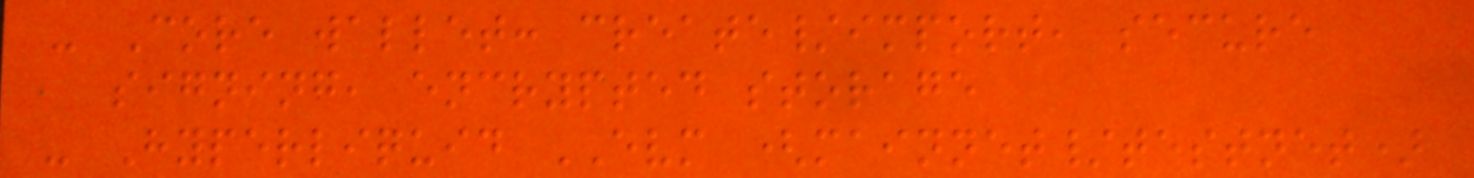- Core wallet: create/import, secure
signing, encrypted storage
- Hyperliquid EVM (mainnet/testnet)
